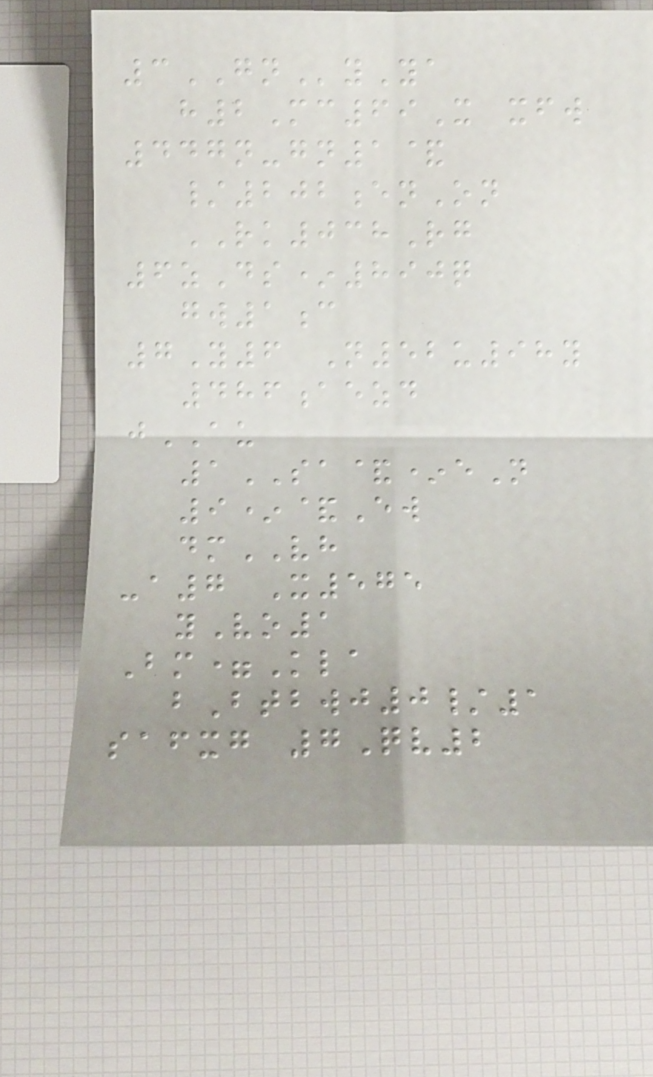3GNyYa
h2Mc69X xfw
447n-gn1&
/202enOn
RK038Rg
6zDs*890q
gw1c
7Y6 N52u98y
486aezd
jAU
1SA&*eN
9*&Ew
dmVH
-a7 X575
yVo1
Bm=Kla
bBtbwj0/1
safxg 7Qv2
